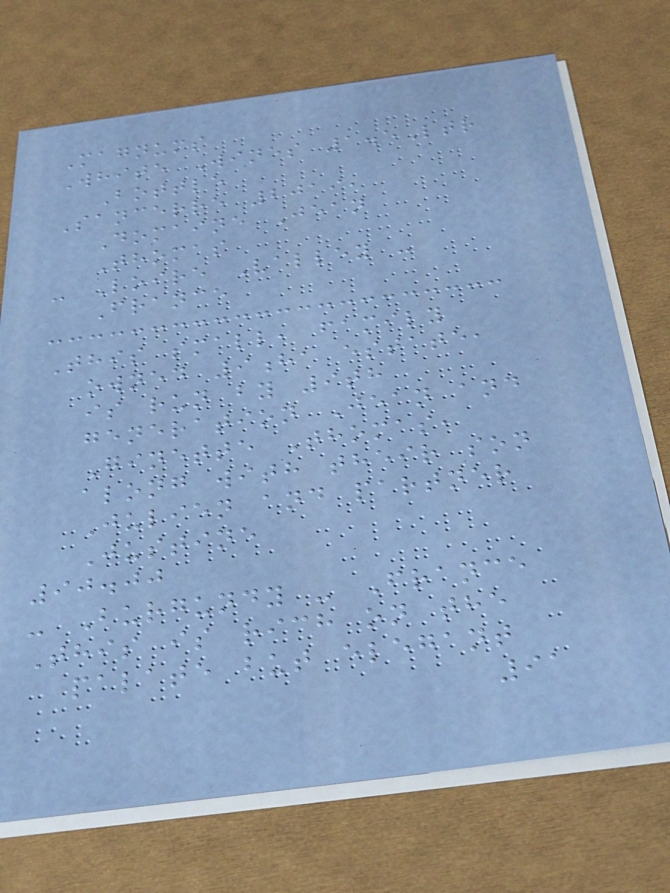Magnums
White Wines 1.5Ltr
Bottle
Sancerre 2019,
Domaine Jean
Thomas
- Loire Valley -
France
This small, family
owned 9ha estate,
is run by 9th
generation Jean and
Ginette Thomas,
along with their son
Julien and partner
Justine
90.00
- Burgundy - France
This is rich on the
palate but elegant
91
